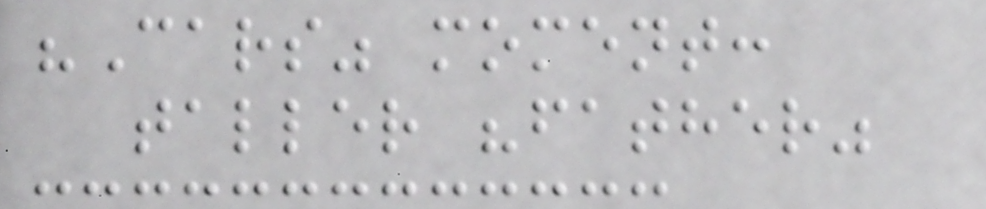"Cars" moment:
taller "father"
